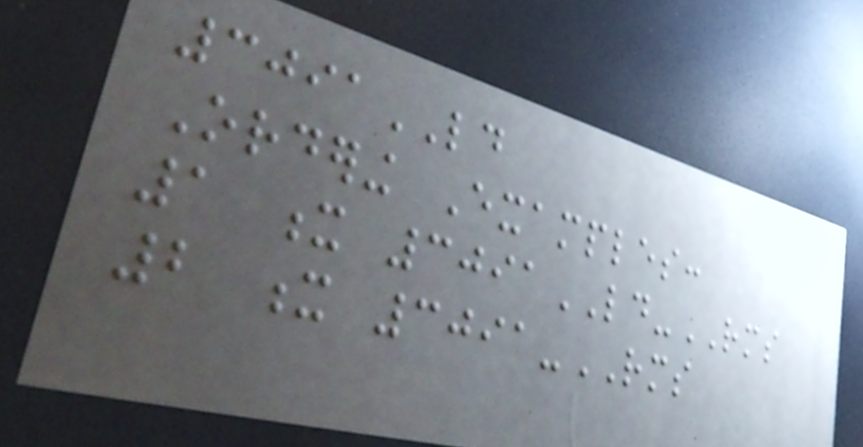3091LD
Ordering Examples:
1 x 3091LD-RMS
2 x 3091-RMS
